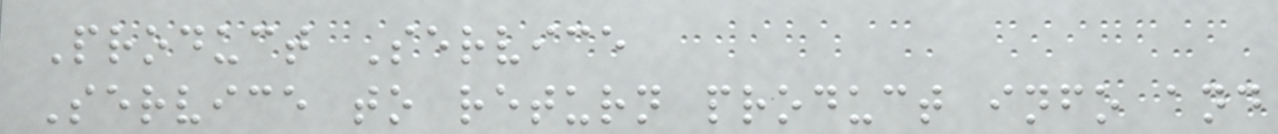Product Service
Service to return product info and
